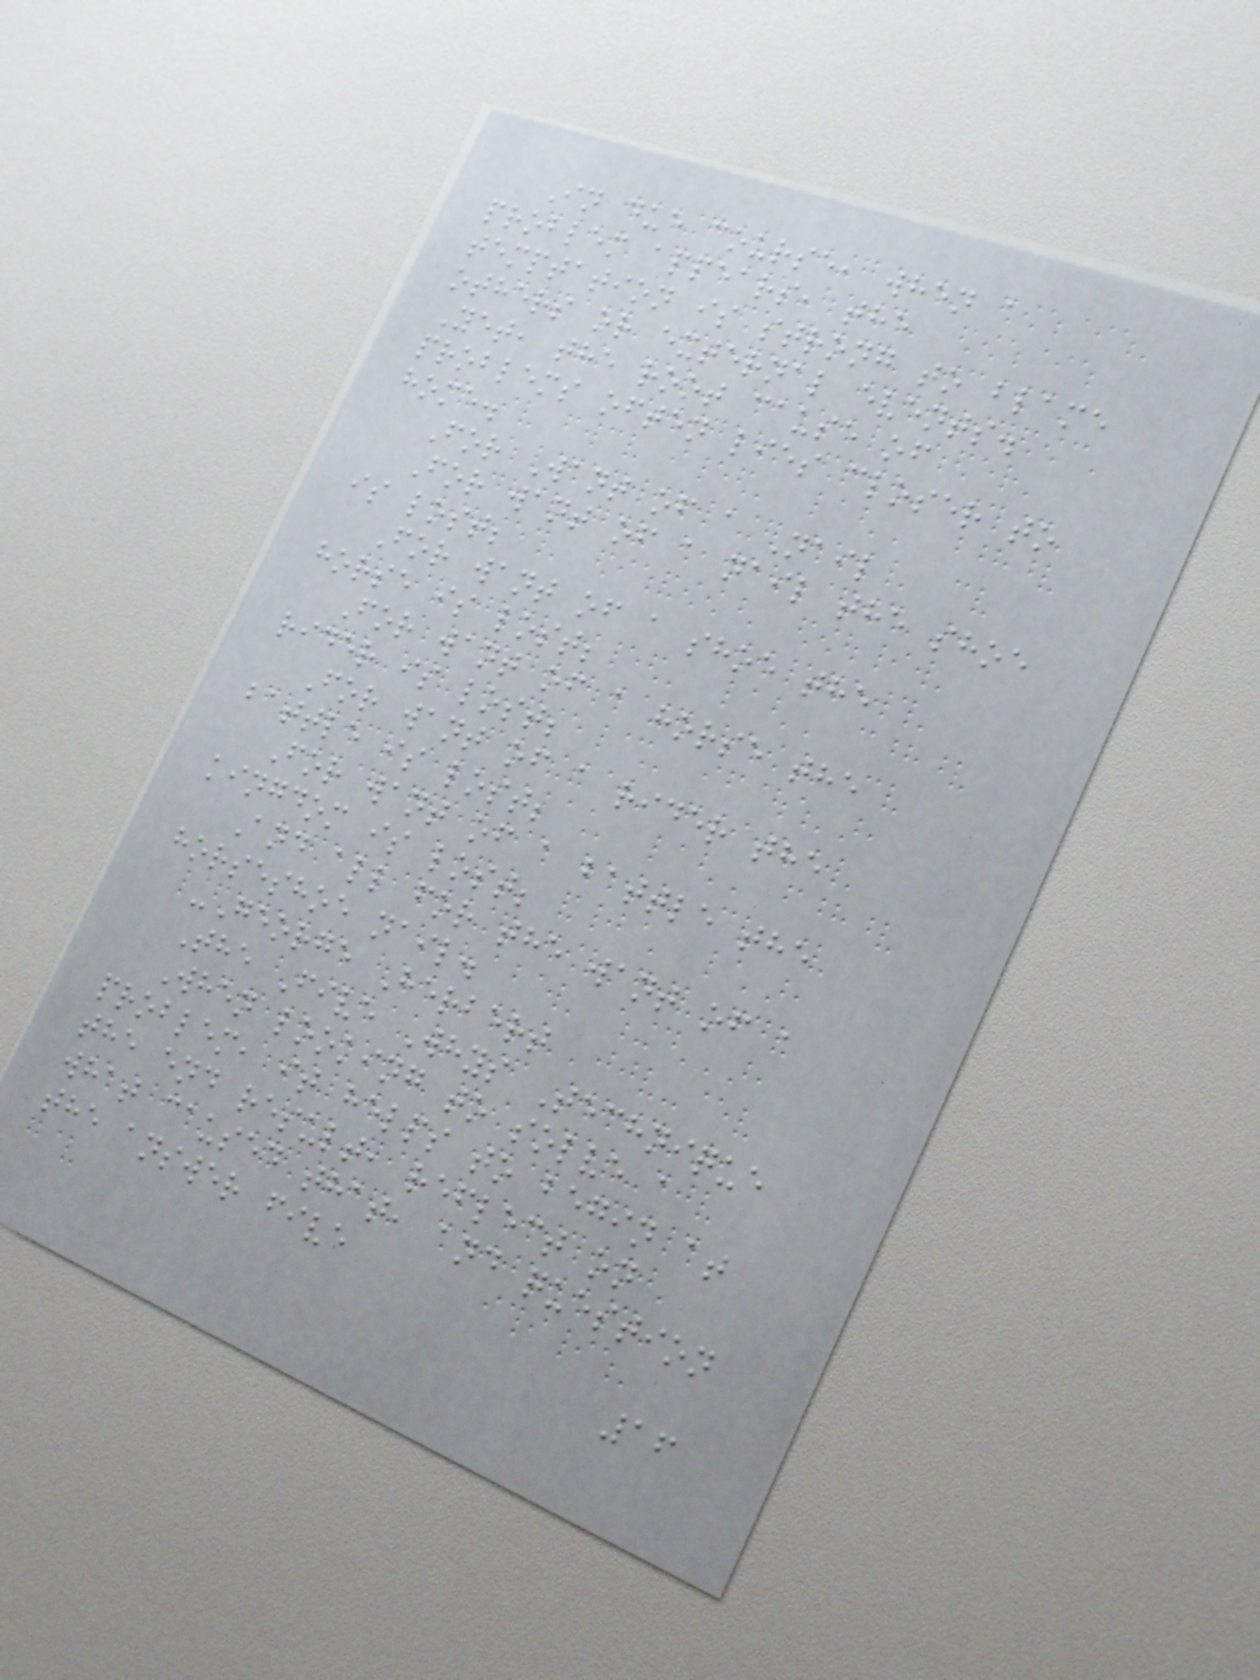In due course, when a
problem appears, the
temptation is strong to blame
others or external events.
Yet, the root cause of
problems often lies closer to
home.
For Want of a Nail
For want of a nail the shoe
is lost;
For want of a shoe the
horse is lost;
For want of a horse the
rider is lost;
For want of a rider the
battle is lost;
For want of a battle the
kingdom is lost;
And all for the want of a
horseshoe nail.
-George Herbert
The Five Whys Technique
When looking to solve a
problem, it helps to begin at
the end result, reflect on
what caused that, and question
the answer five
16
